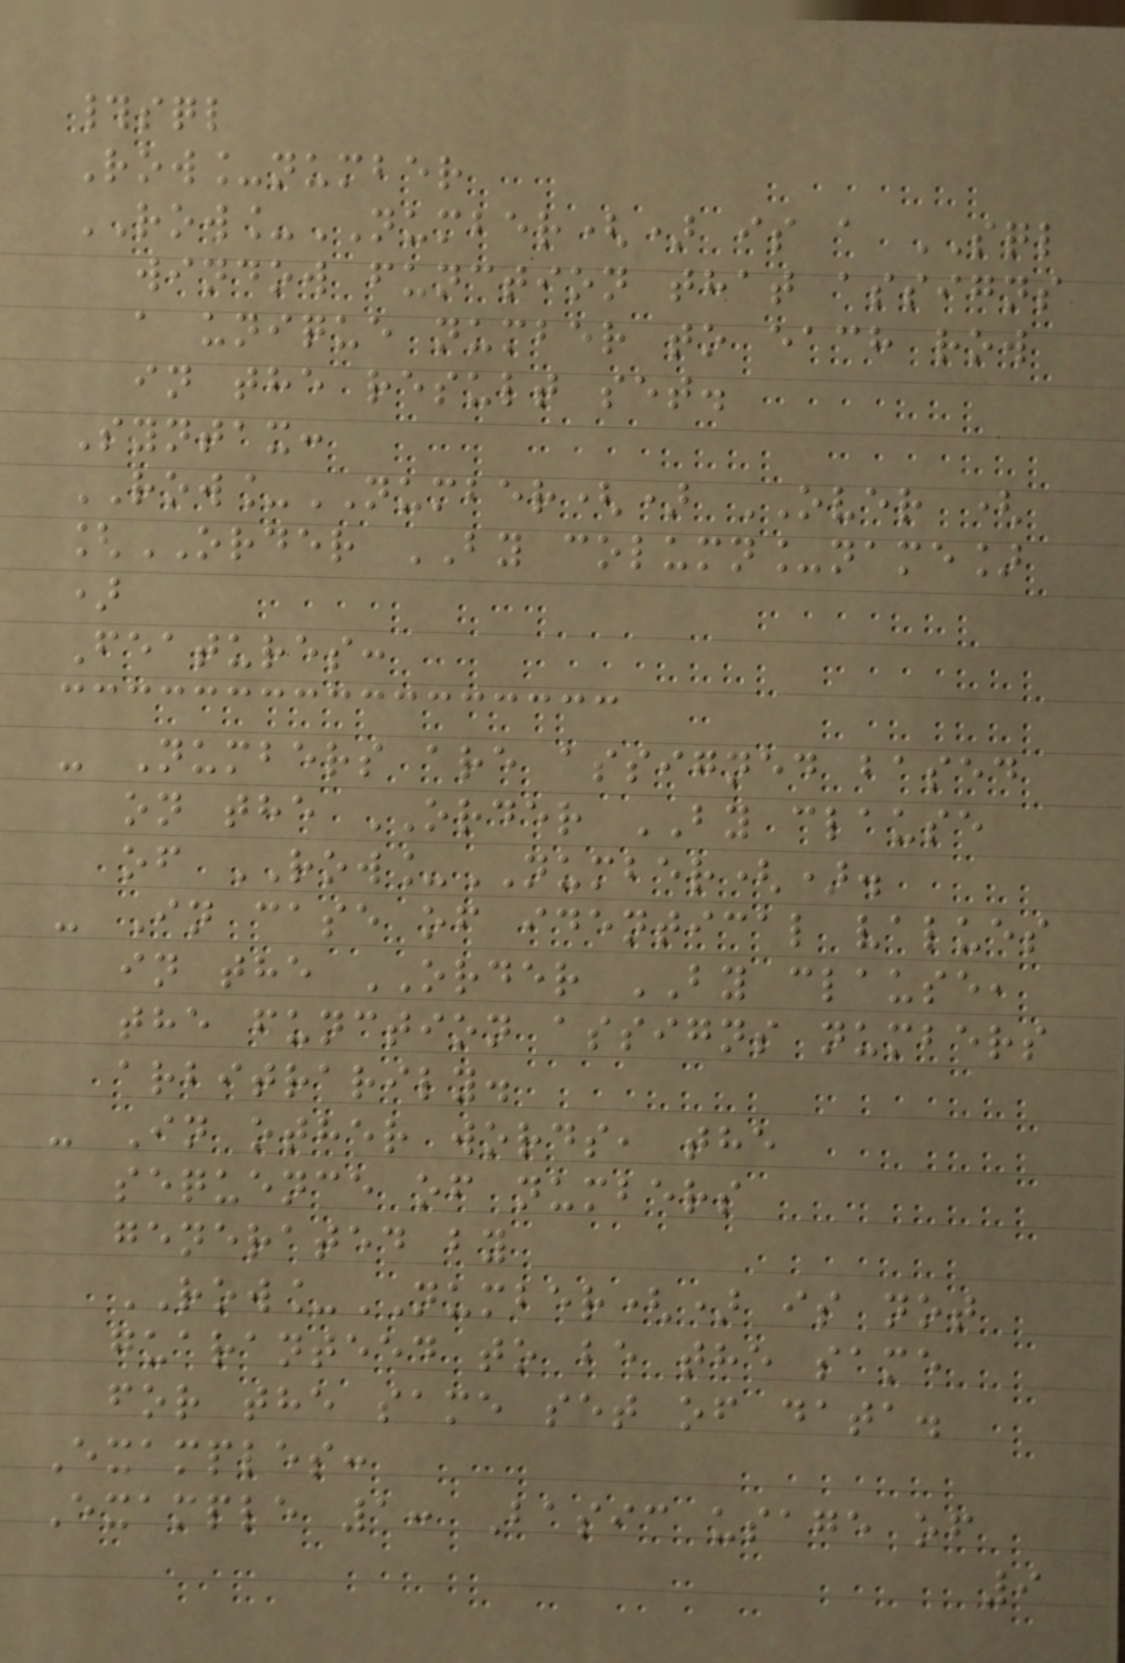#sql
Row_number
ROW_NUMBER() is a SQL
window function that assigns
a unique number to each row
in the result set.
Syntax:
ROW_NUMBER() OVER (
[ORDER BY column_name]
)
Features:
- Numbers are assigned based
on the ORDER BY clause
of ROW_NUMBER().
- In case of identical values
in the ORDER BY clause,
the function assigns numbers
arbitrarily.
- In other words, the
sequence of numbers
generated by
ROW_NUMBER() is not
guaranteed to be the same
for the same set of data.
Examples:
Example 1: Basic usage of
9
